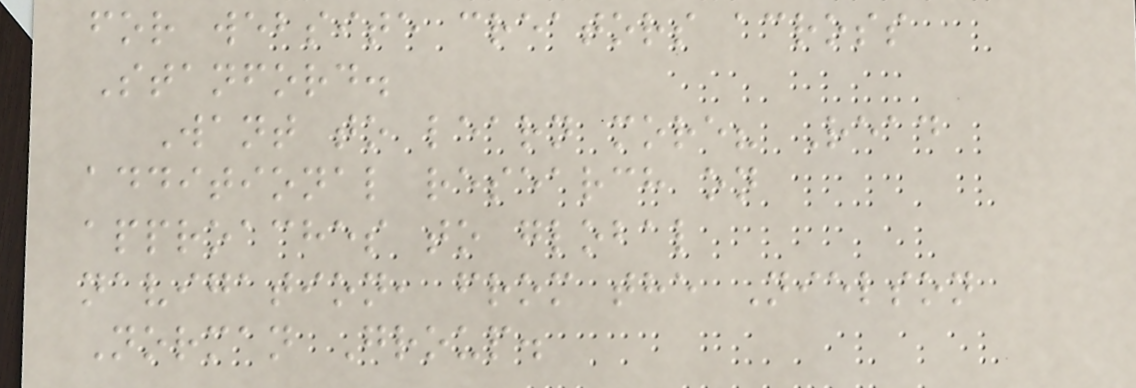for website creators across
Stanford.
Want to learn more? Read
additional research on
approaches to global
navigation, from the Nielson
Norman Group.
